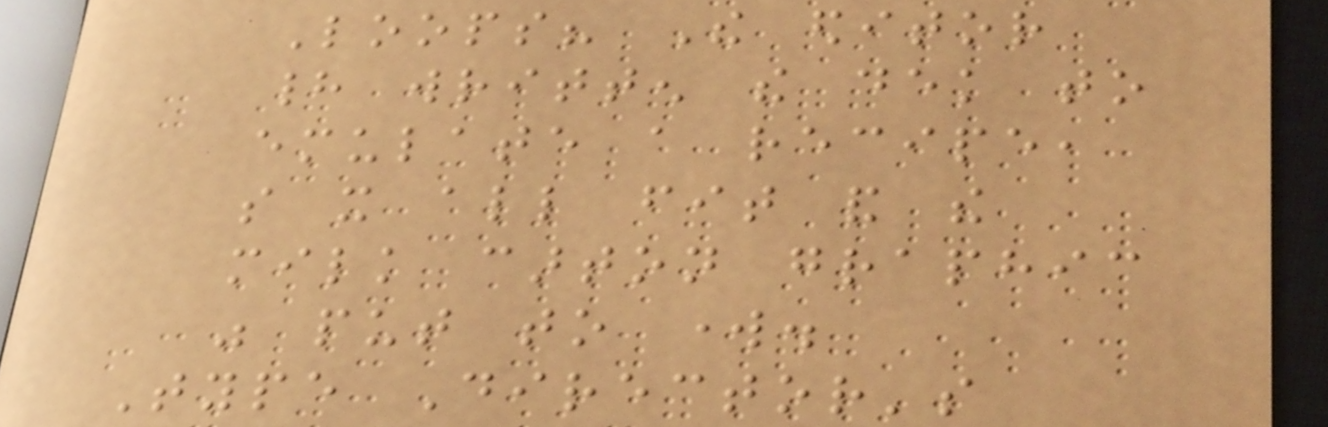Loops? The editor
had written the dek to
emulate a recipe,
so it all fit and the
milk carton graphic
was put to work.
Type Director's
